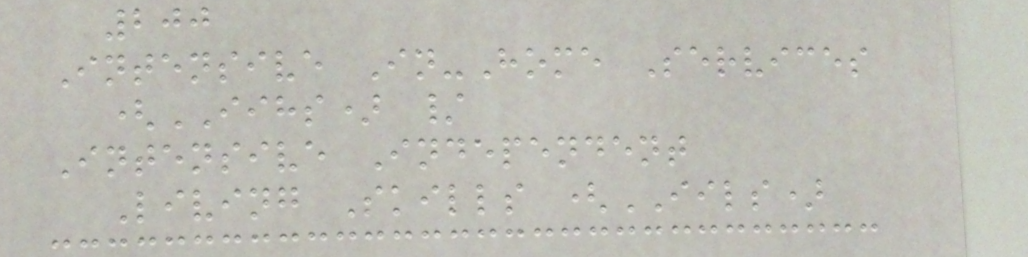200
Intensive In-Home Services
(IIHS) /
Intensive Independent
Living Skills (IILS)
